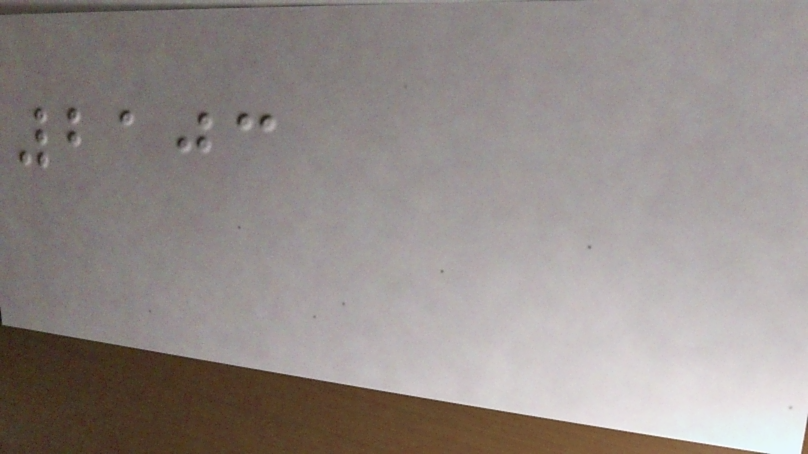2103
